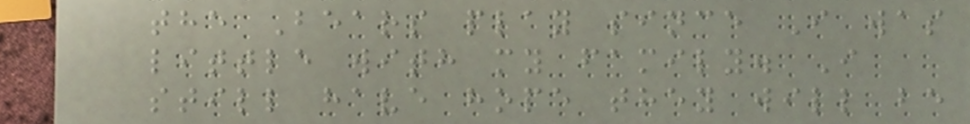the Bears play since I was
little with my family. I
still have hope they will be
